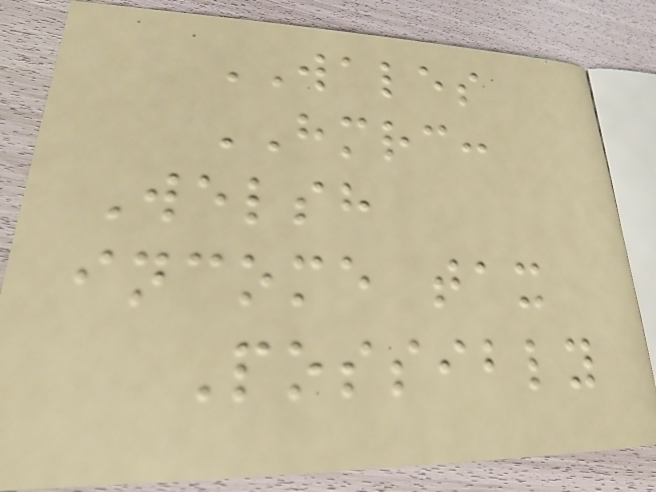WALES
HMRC:
Welsh
income tax
Possibly
